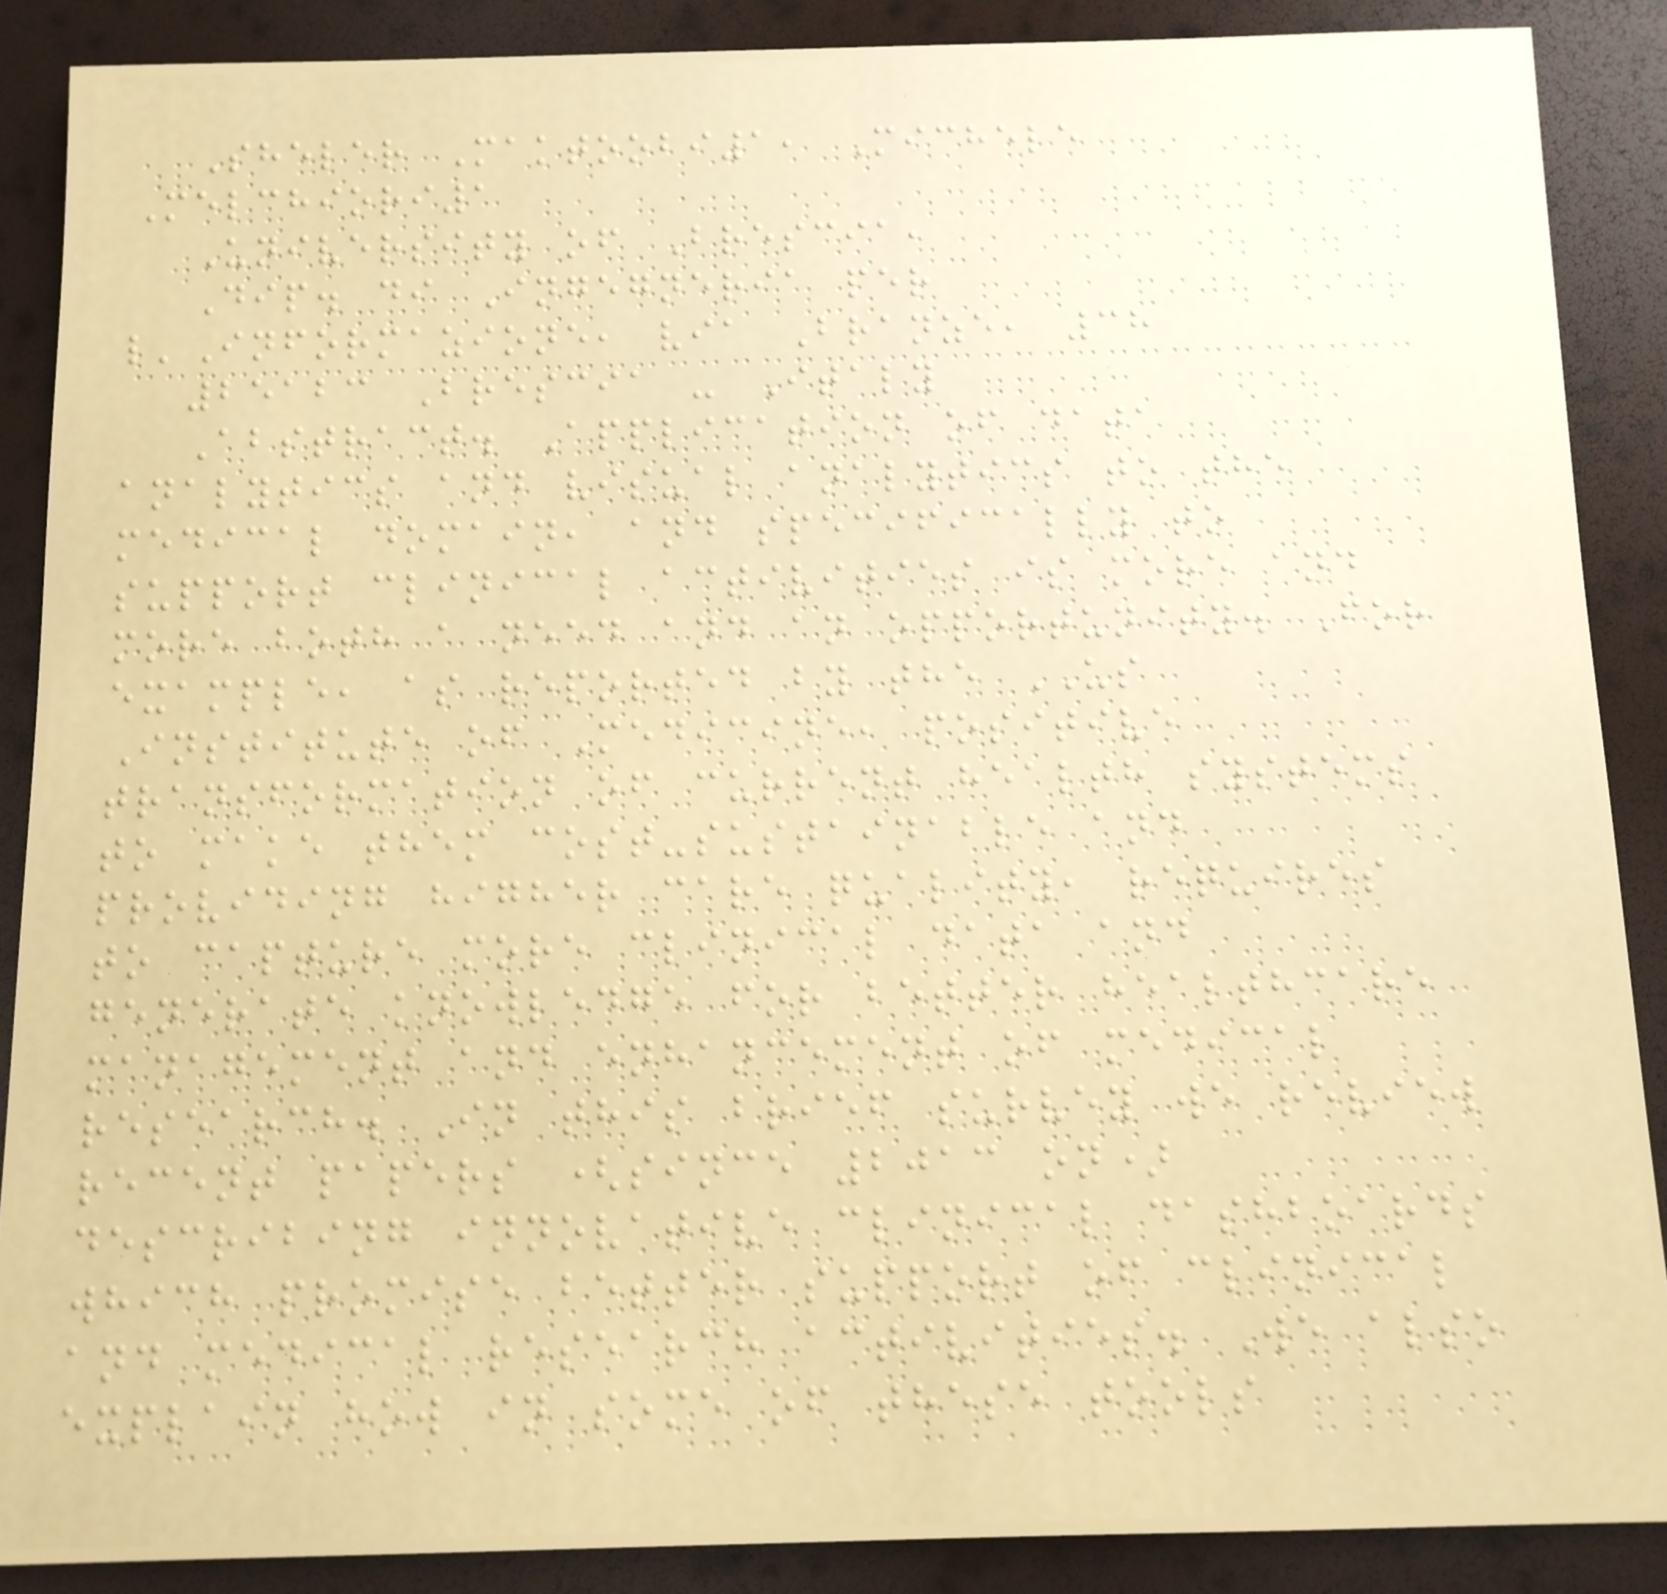Sheler Maktoobi1, Michele
Melchiori1
University of Brescia,
Dip. di Ingegneria per
l'Informazione, via Branze, 38
25123 Brescia - Italy
Abstract. Application of data
analytics and visual analytics to the
medical domain, and specifically to
support clinical activities is more and
more both a need and an opportunity. For
example, as reported by the US
Institute of Medicine, positive
transformation of current health systems
to make them cost-sustainable and
providing higher care quality, requires
to capture more clinical data and
generate knowledge for better healthcare
management and enhancement of medical
research. In this brief survey we review
recent papers (since 2013 on)
describing innovative clinical dashboards
which promise better support of clinical
and medical research activities. We also
explain how in some of these tools
